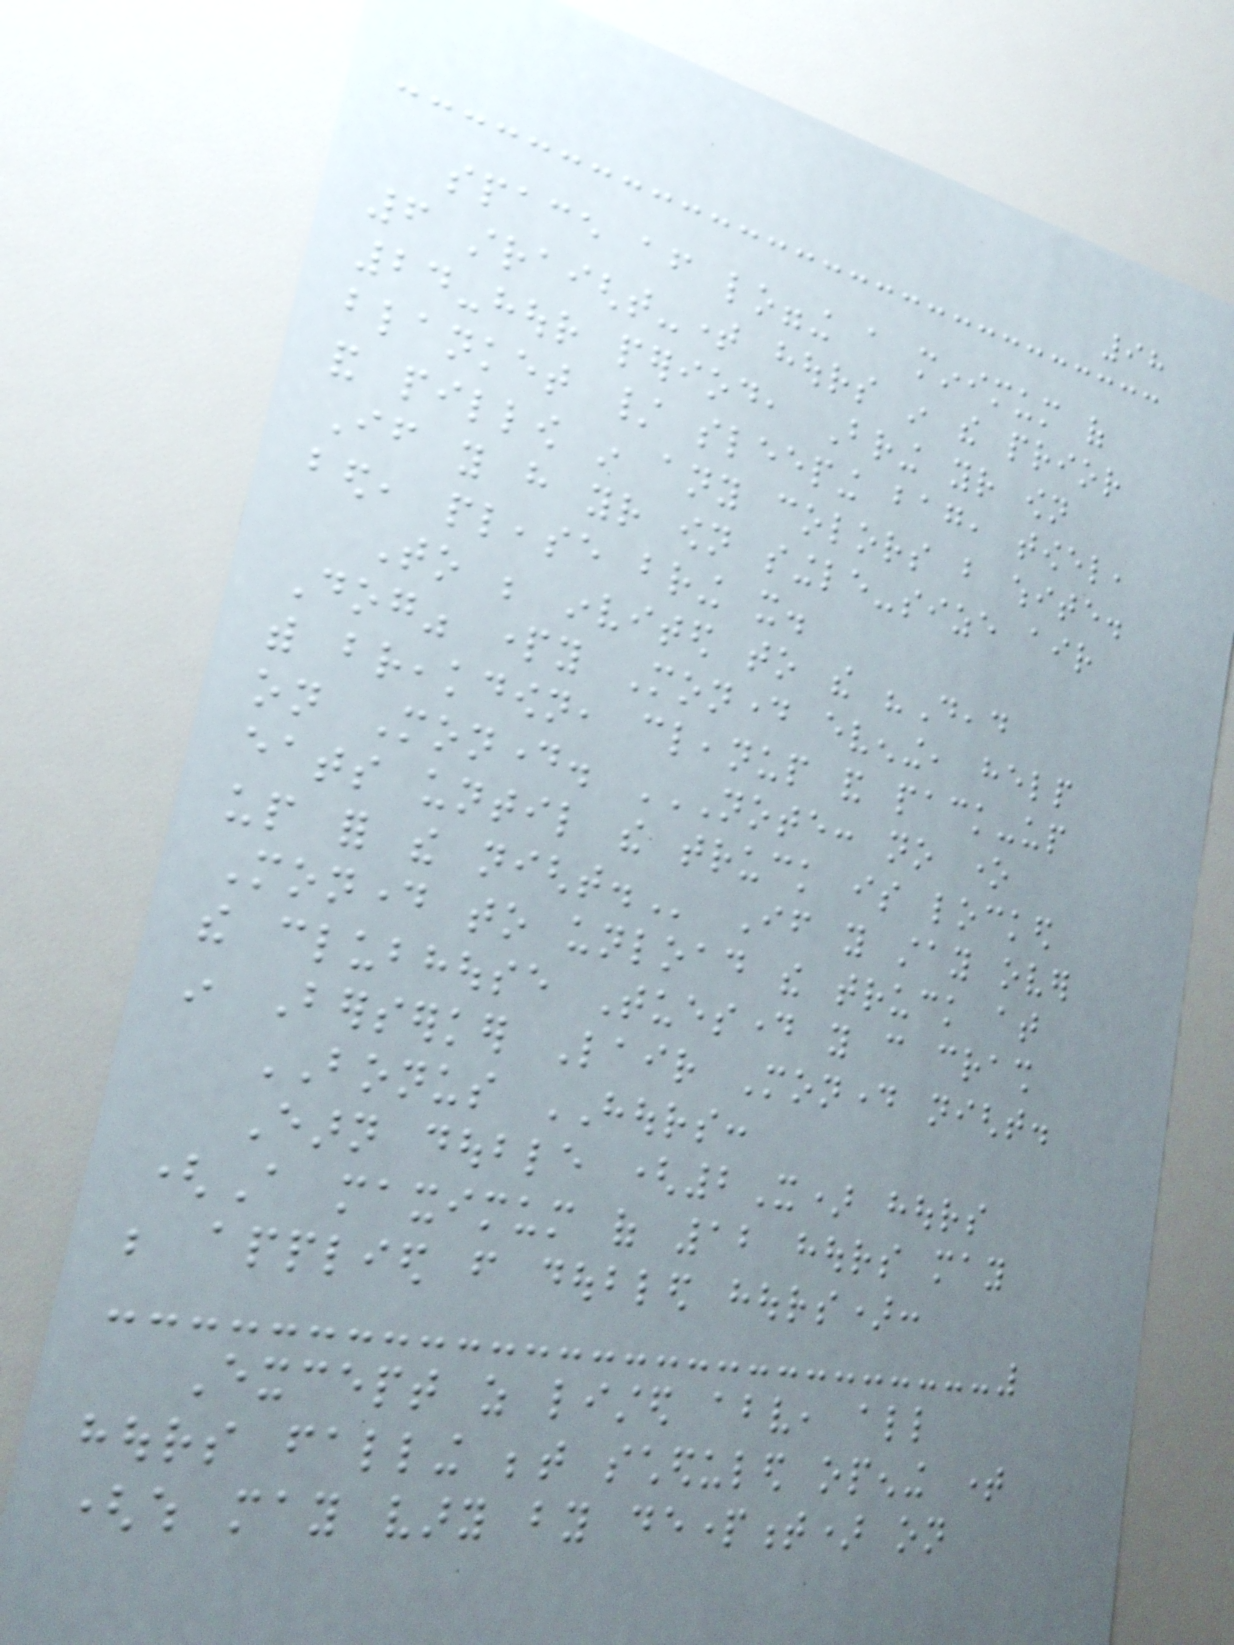98
space after logging a minimum of
6 straight-time hours in the prior
24-hour period, Bring your own
blanket / sleeping bag, towel,
and pillow in any colors but white.
If you have your own single-size air
bed, please bring it.
To be invited to the "Dead
Dog" party Monday evening, help
with breakdown, cleanup and pack-up
on Monday. NOTE: NO ONE
EATS UNTIL THE TRUCK IS LOCKED
UP FOR THE NIGHT. If you stay over
Monday to unload the truck at
the clubhouse Tuesday you can crash
in Berserker Lair Monday night.
BONUS HOURS:
Earn double (2X) hours
(A maximum of 12 hours may
be applied from doubled hours):
Except as listed above, all
hours falling between scheduled opening time
(which may vary by department) on
